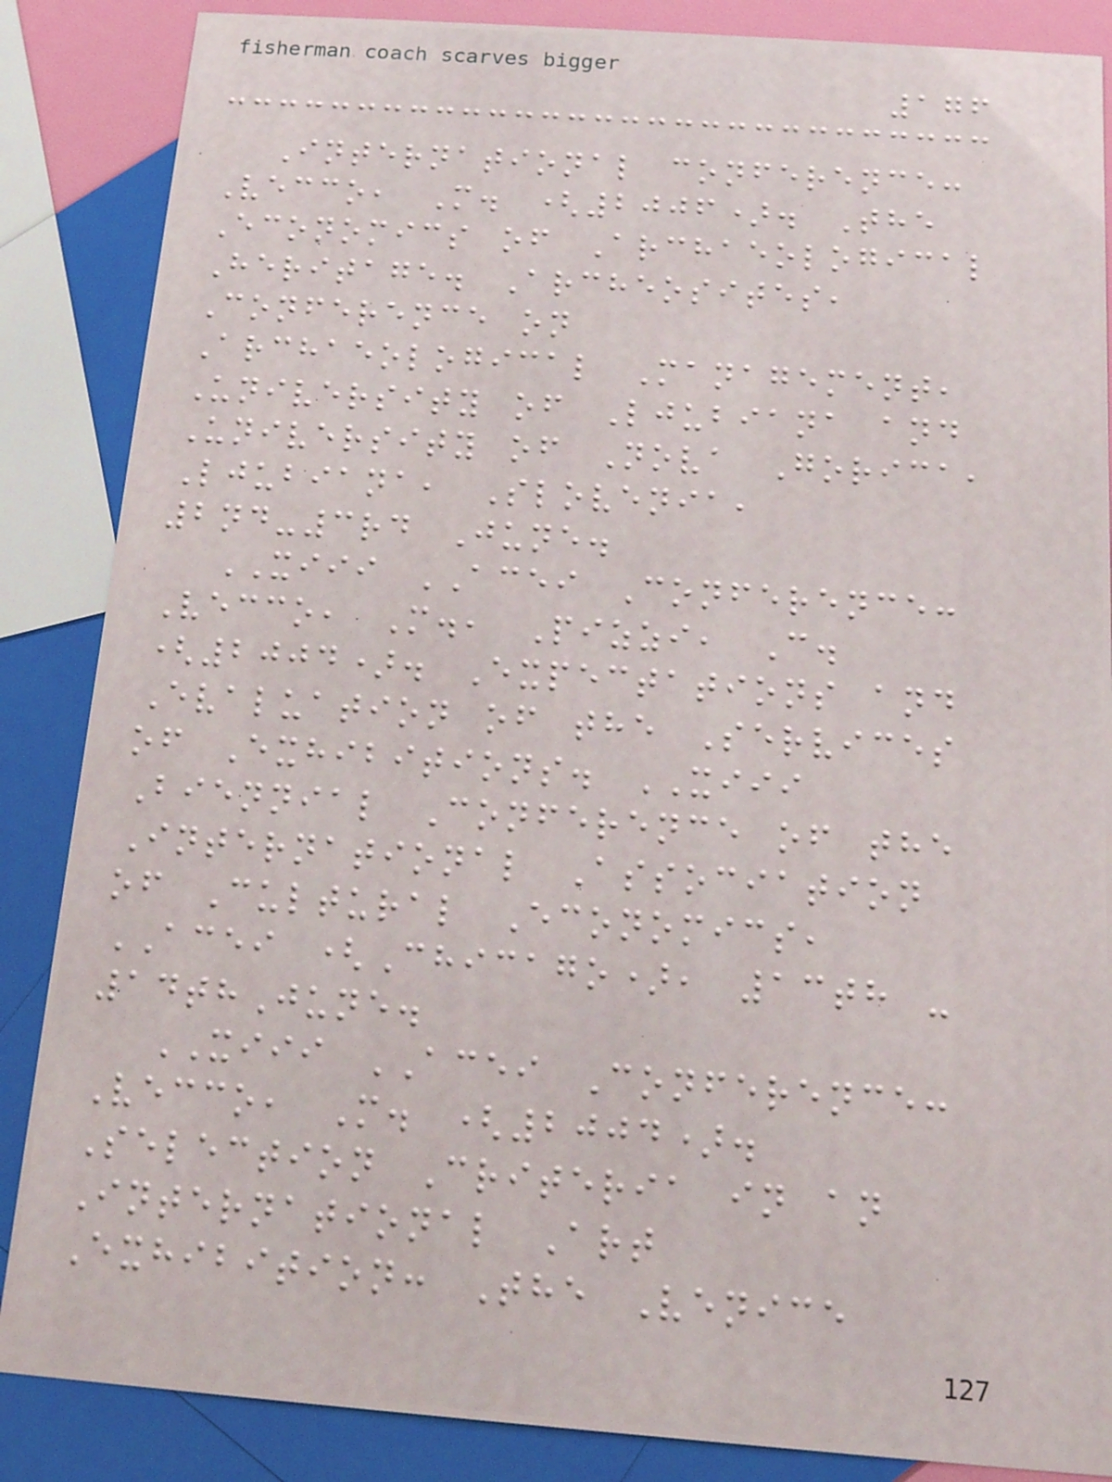176
International conference:
Vecco, M. (2006). The
Economics of Archaeological
Heritage. Archeosites,
Conference on
Archaeological Management,
University of Ljubiana and
University of Nova Gorica,
Ljubiana, Slovenia,
2nd-3rd June.
XIII ACEI Conference:
Vecco, M., Pizzi, C.
(2004). Expectations and
Evaluation of the Services
of Exhibitions. XIII
Biennial Conference of the
International Association
of Cultural Economics,
ACEI (Chicago), 13th -
14thJune.
XIII ACEI Conference:
Vecco, M. (2004).
Selection Criteria in an
International Art
Exhibition: The Venice
